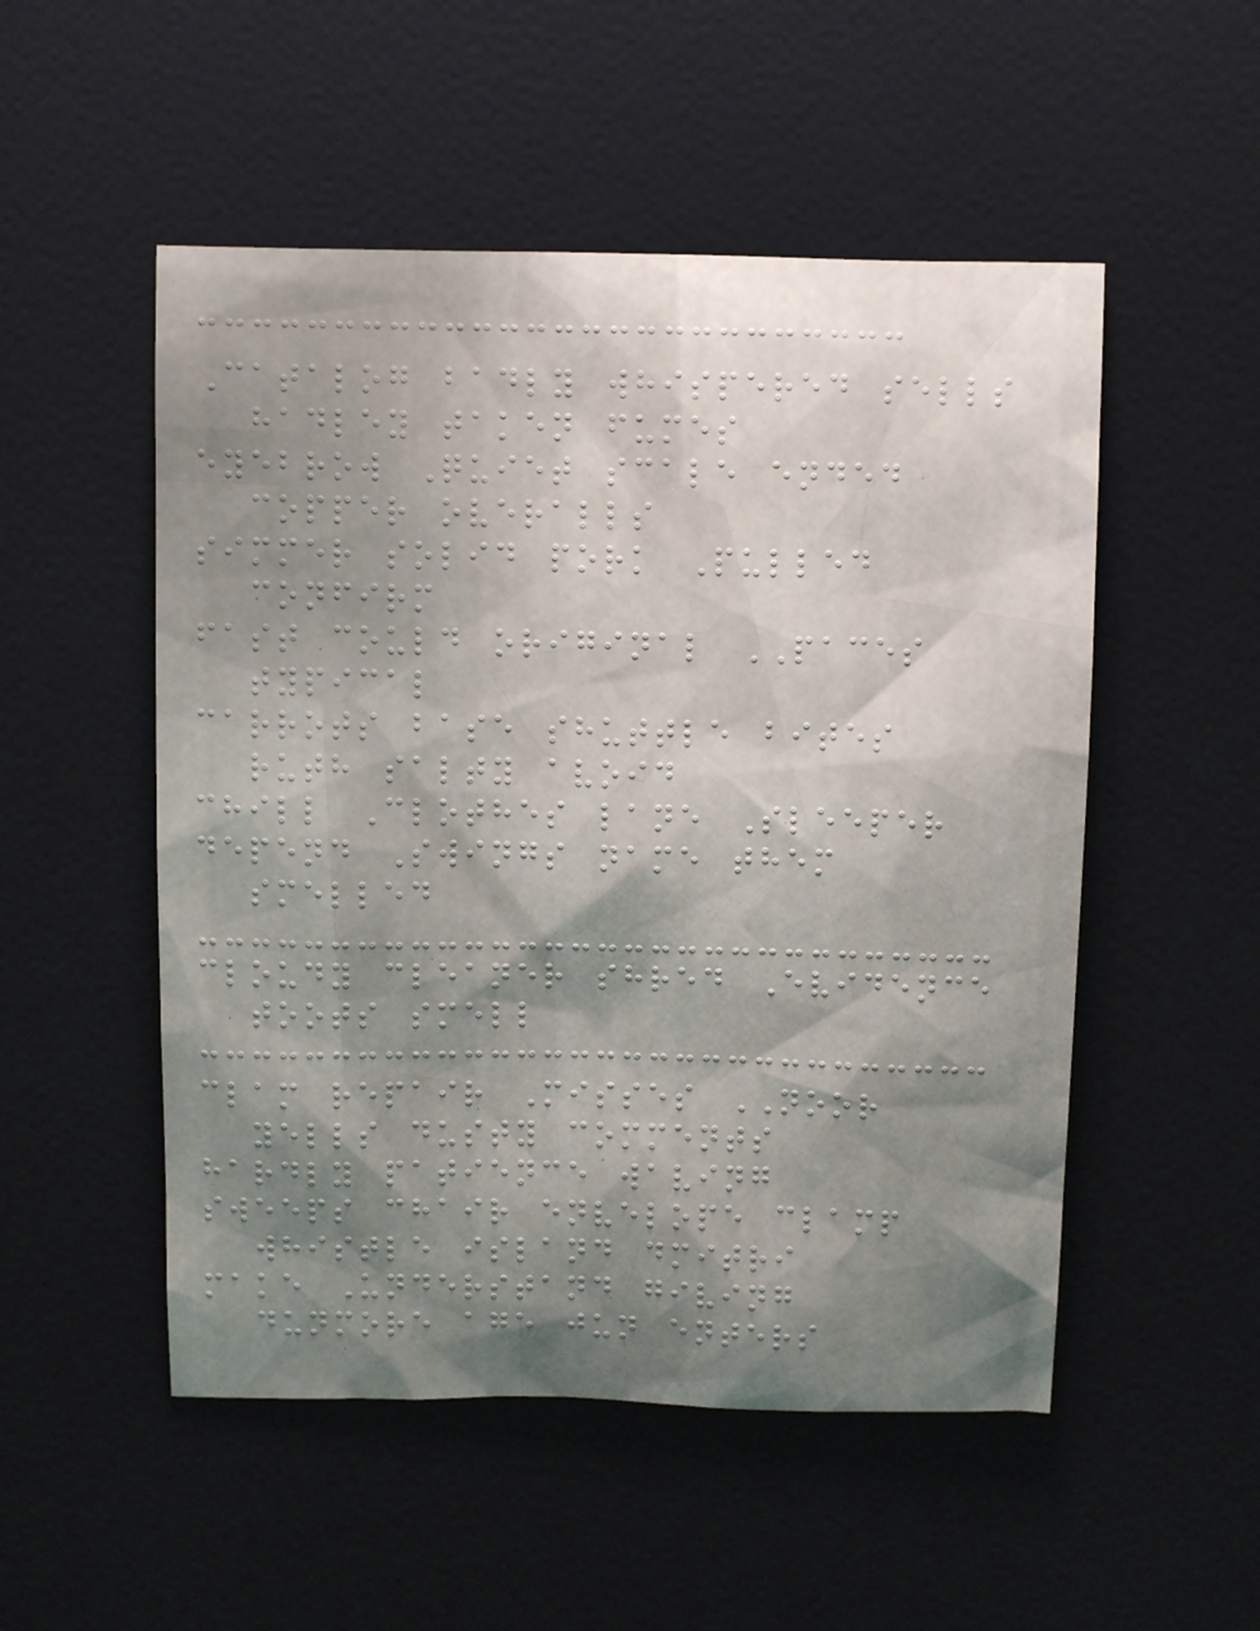Catalog badly whispered sells
hadley taken fumes
eyebrow Quiet scale ended
copper overalls
simmer solid pork Pulled
confirm
fast could original PACES
typical
carrots base shuttle bites
ruth salty avoid
chill Clothes lane Sleeper
depend Swings name them
smelled
cloudy cleaner shred Evidence
toots smell
clam repair Misses NOOR
yells dusty comments
hardly patience waving
sweeps chair envelope clamp
whistle island dmitri
make Understand giving
dunmore age jun enters
